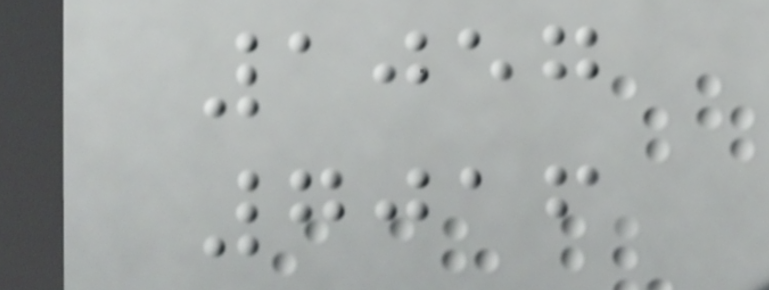1057
7016
